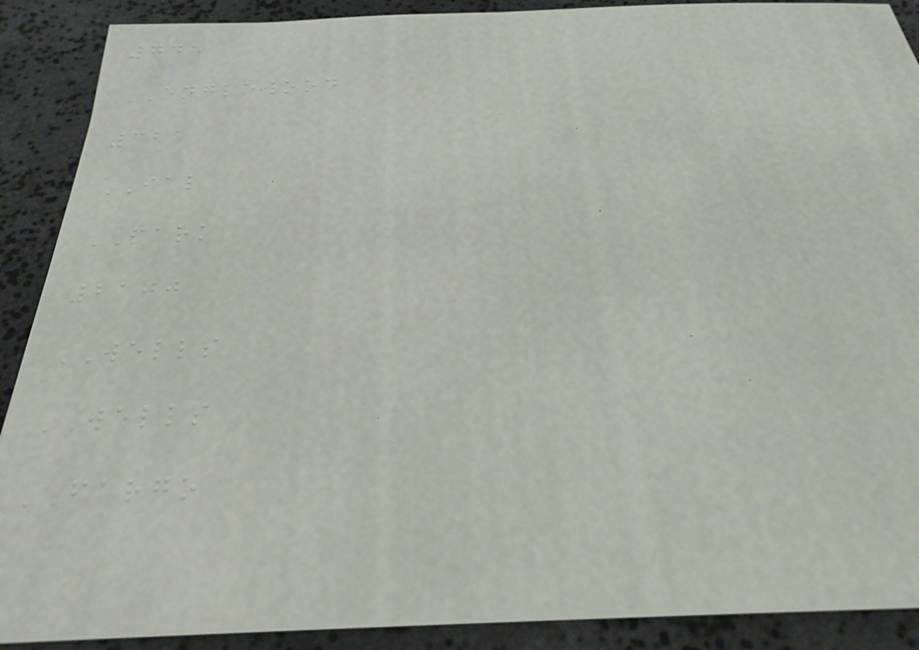745
ENGLEWOOD
321
IAL
PARK
2100
WELLS
WELLS
FARGO
